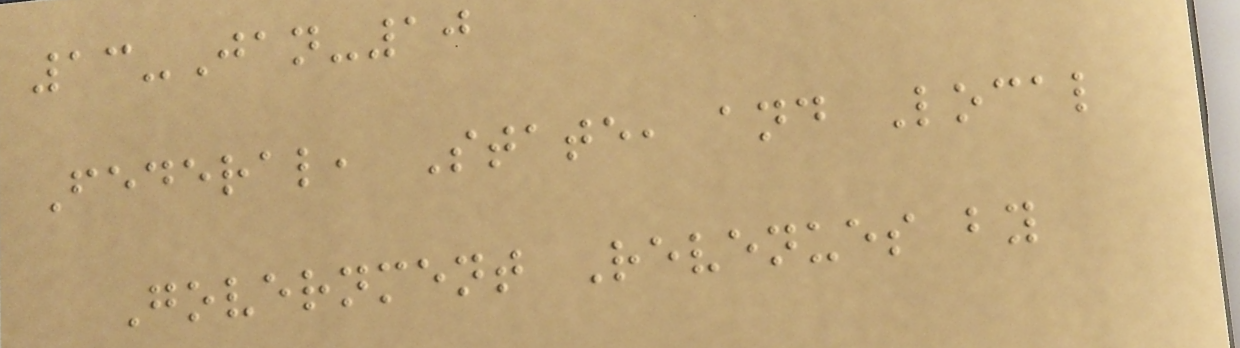13-Jan-10
Federal, State, and Local
Government Revenues by
